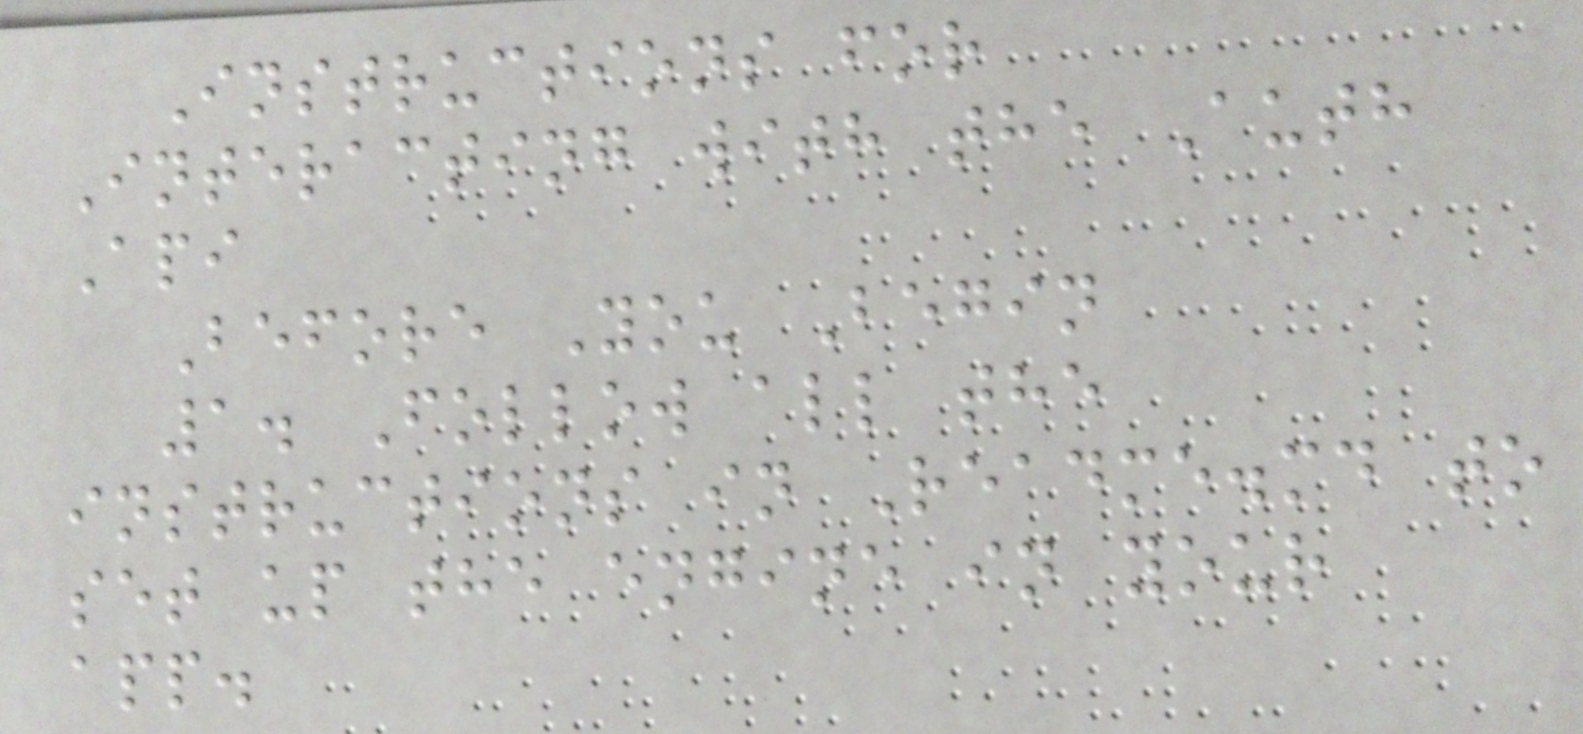Instructions for
Interacting with the Auth
Api
Before You Begin
1. Follow all the
instructions in Readme.md to
set up the engine in your
app.
